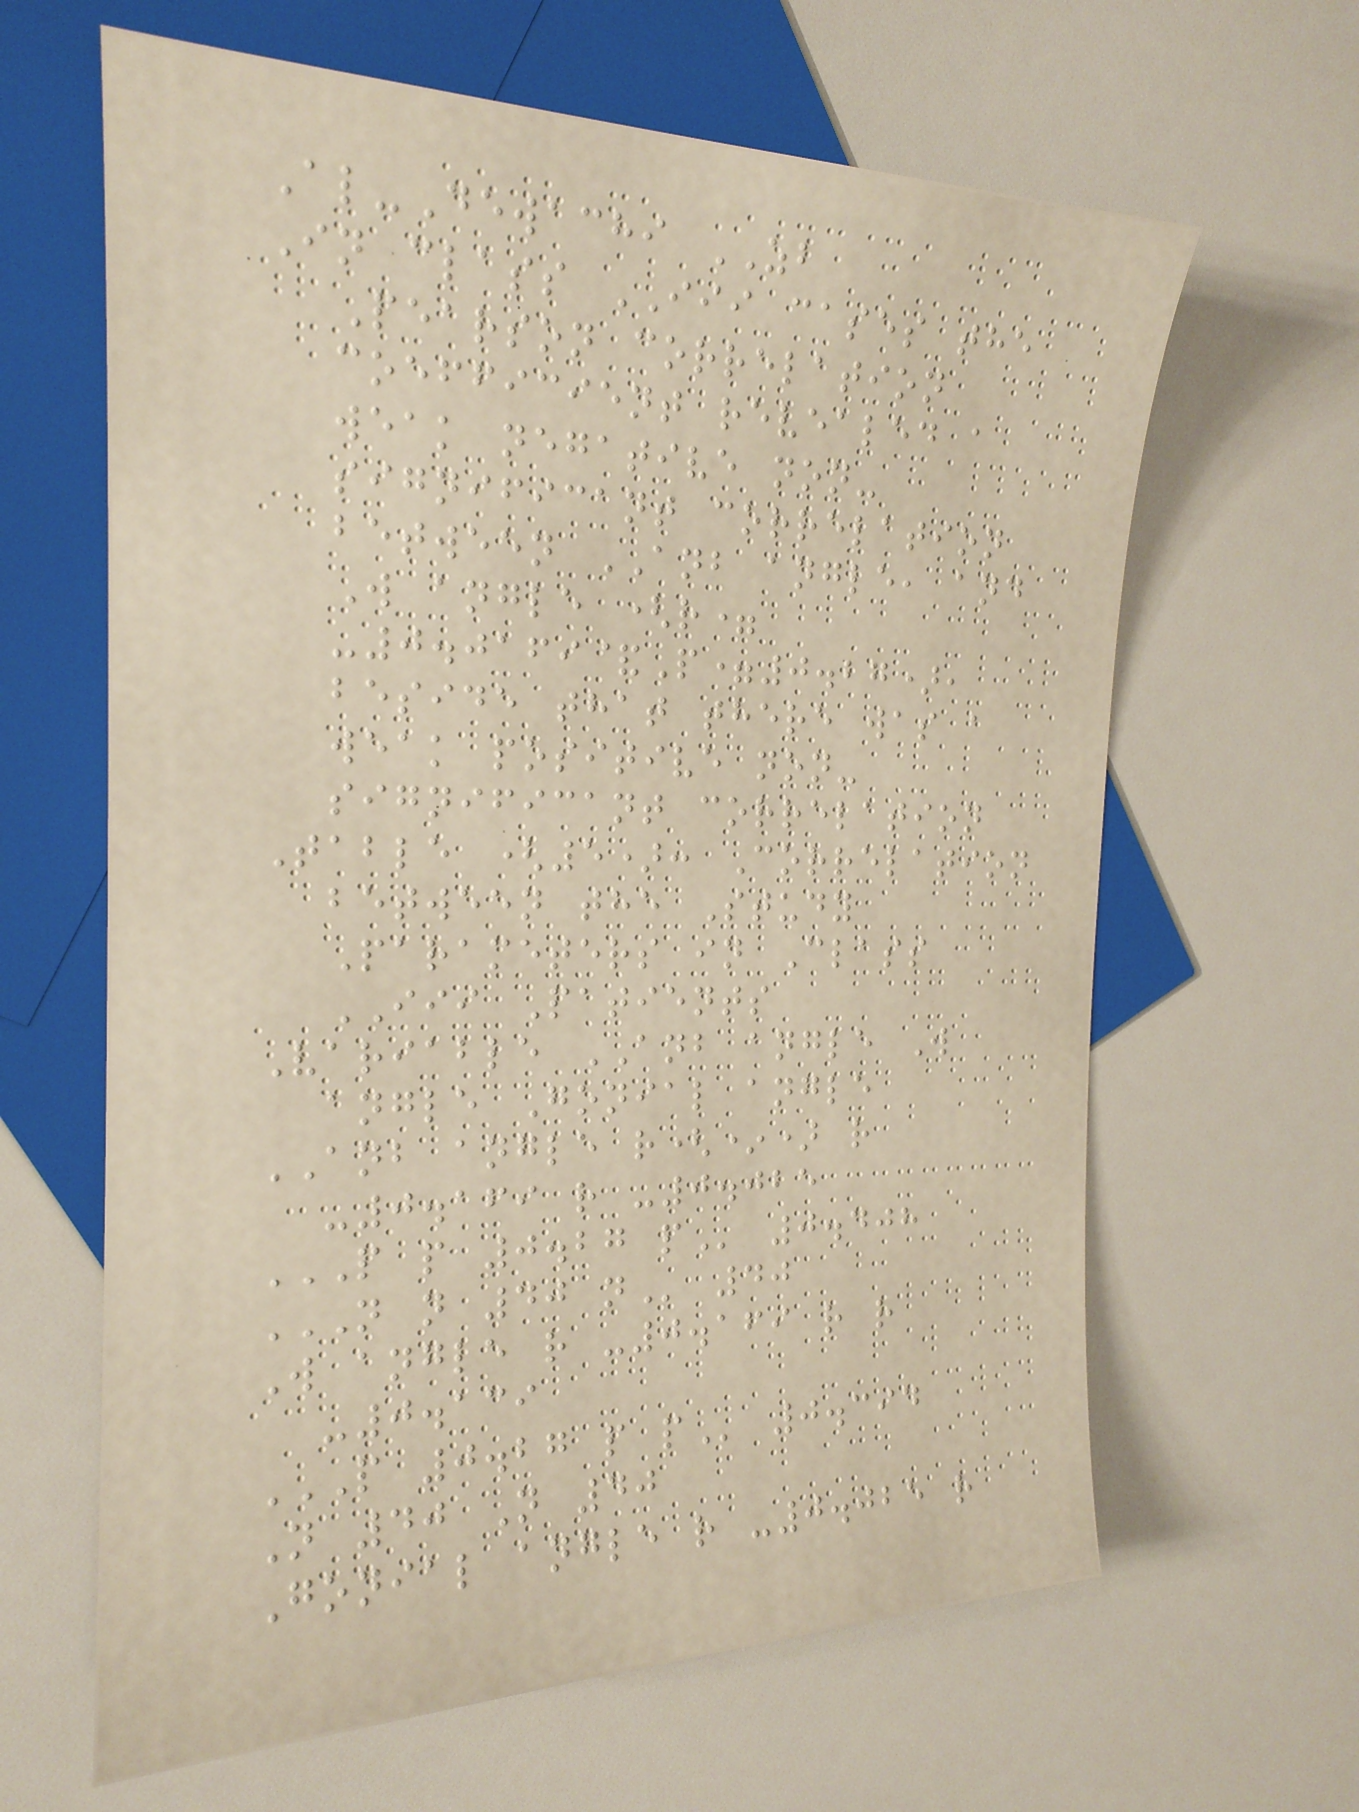Al-Dewachi ZB
In class III cases the
Pearson correlation
coefficient revealed a
weak negative non-
significant correlation
between ANB angle, and
W angle (r=
-0.0169&P=0.27),
beside that there was a
weak positive non-
significant correlation
Table (5): Correlation
between the Study
Parameters in Class
III Patients
Variable ANB angle W
angle Gonial angle
ANB angle r(*) r
-0.169 r -0.025
P P 0.27 P 0.408
N N 40 N 40
W angle r -0.169 r r
-0.139
P 0.27 P P 0.394
N 40 N 40
Gonial angle r -0.025 r
